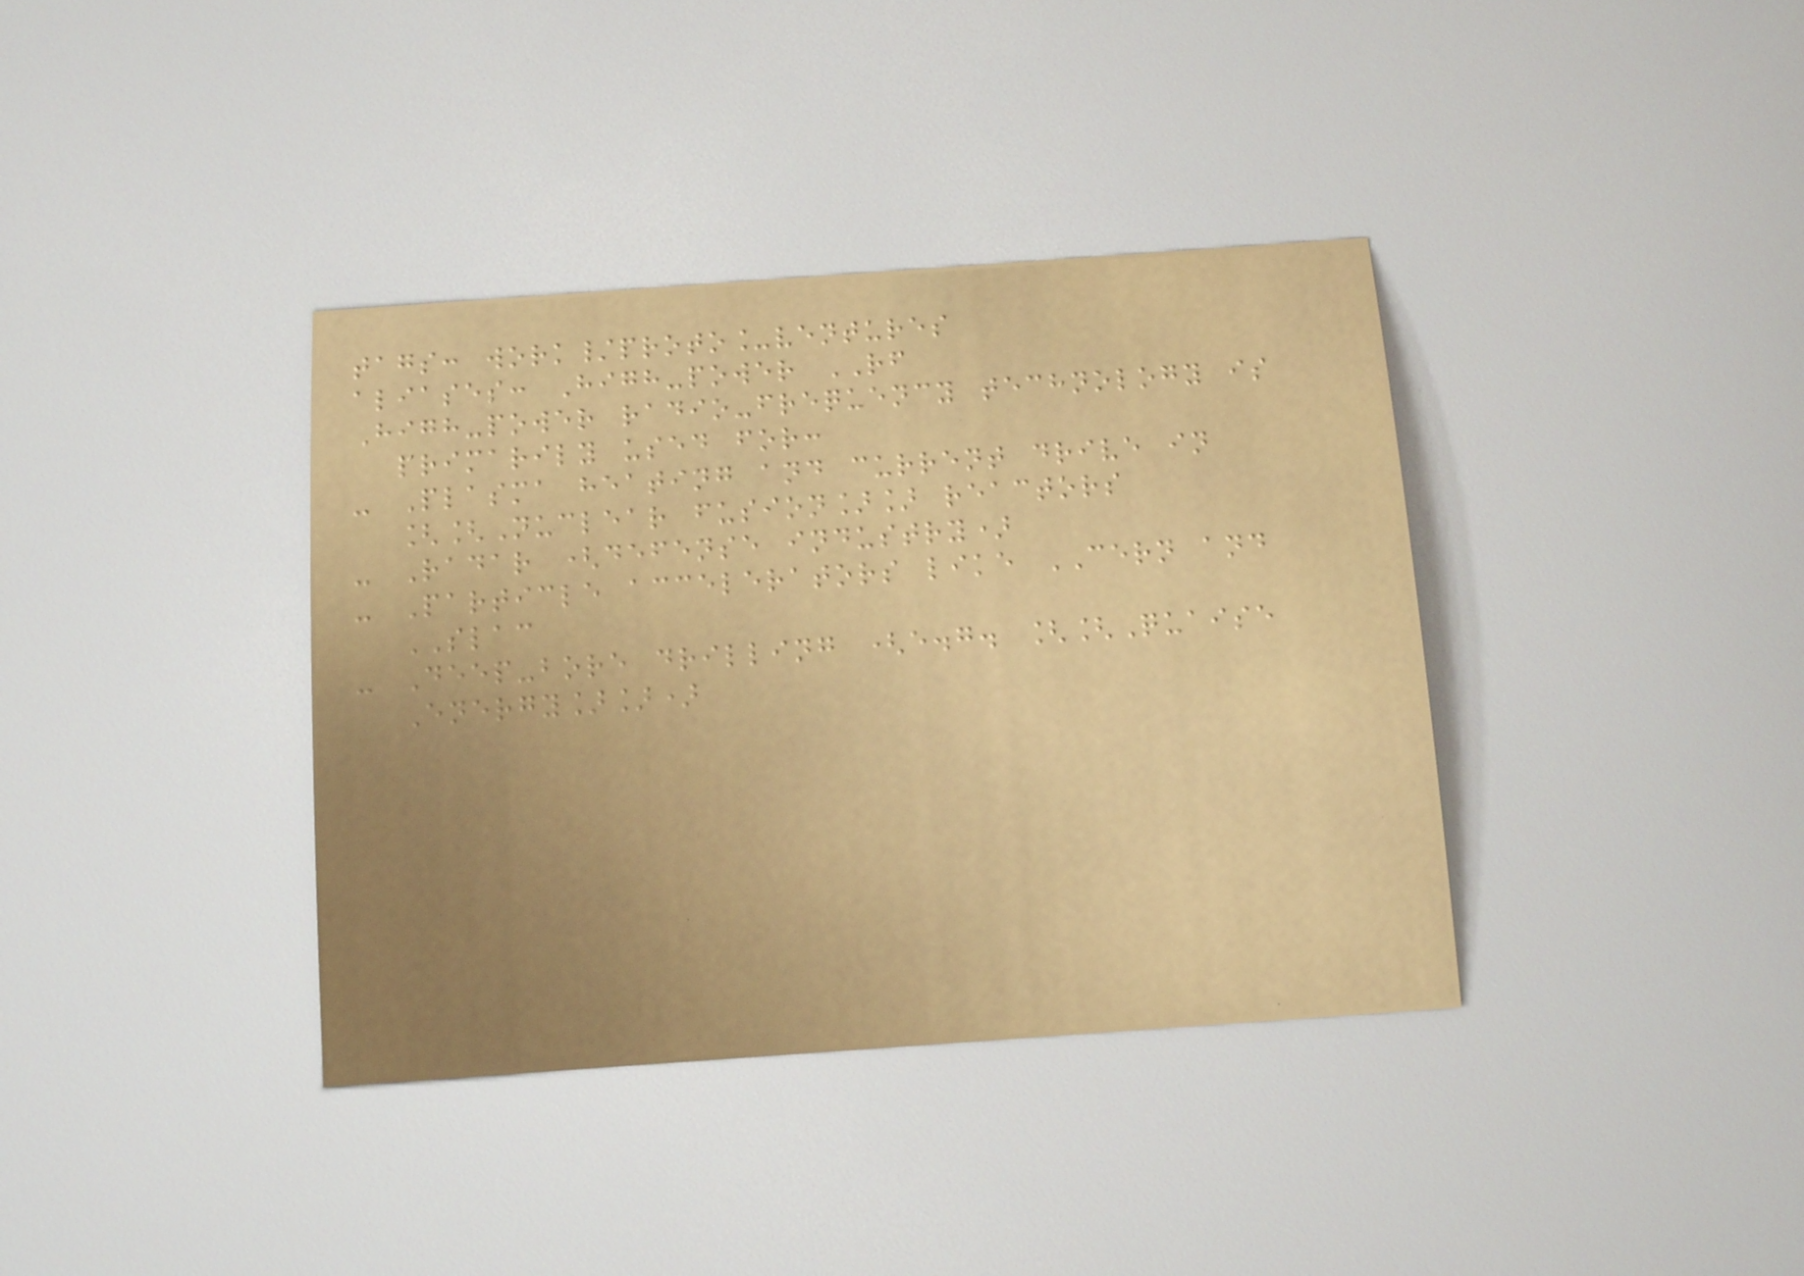tags: work/proto_ventures
aliases: High-power RF
High-power radio-frequency technology is
primarily used for:
- Plasma heating and current drive in
[[Nuclear fusion]] reactors
- Radar (defense industry)
- Particle accelerators like CERN and
SLAC
- Deep-bore drilling (e.g. [[Quaise
Energy]])
